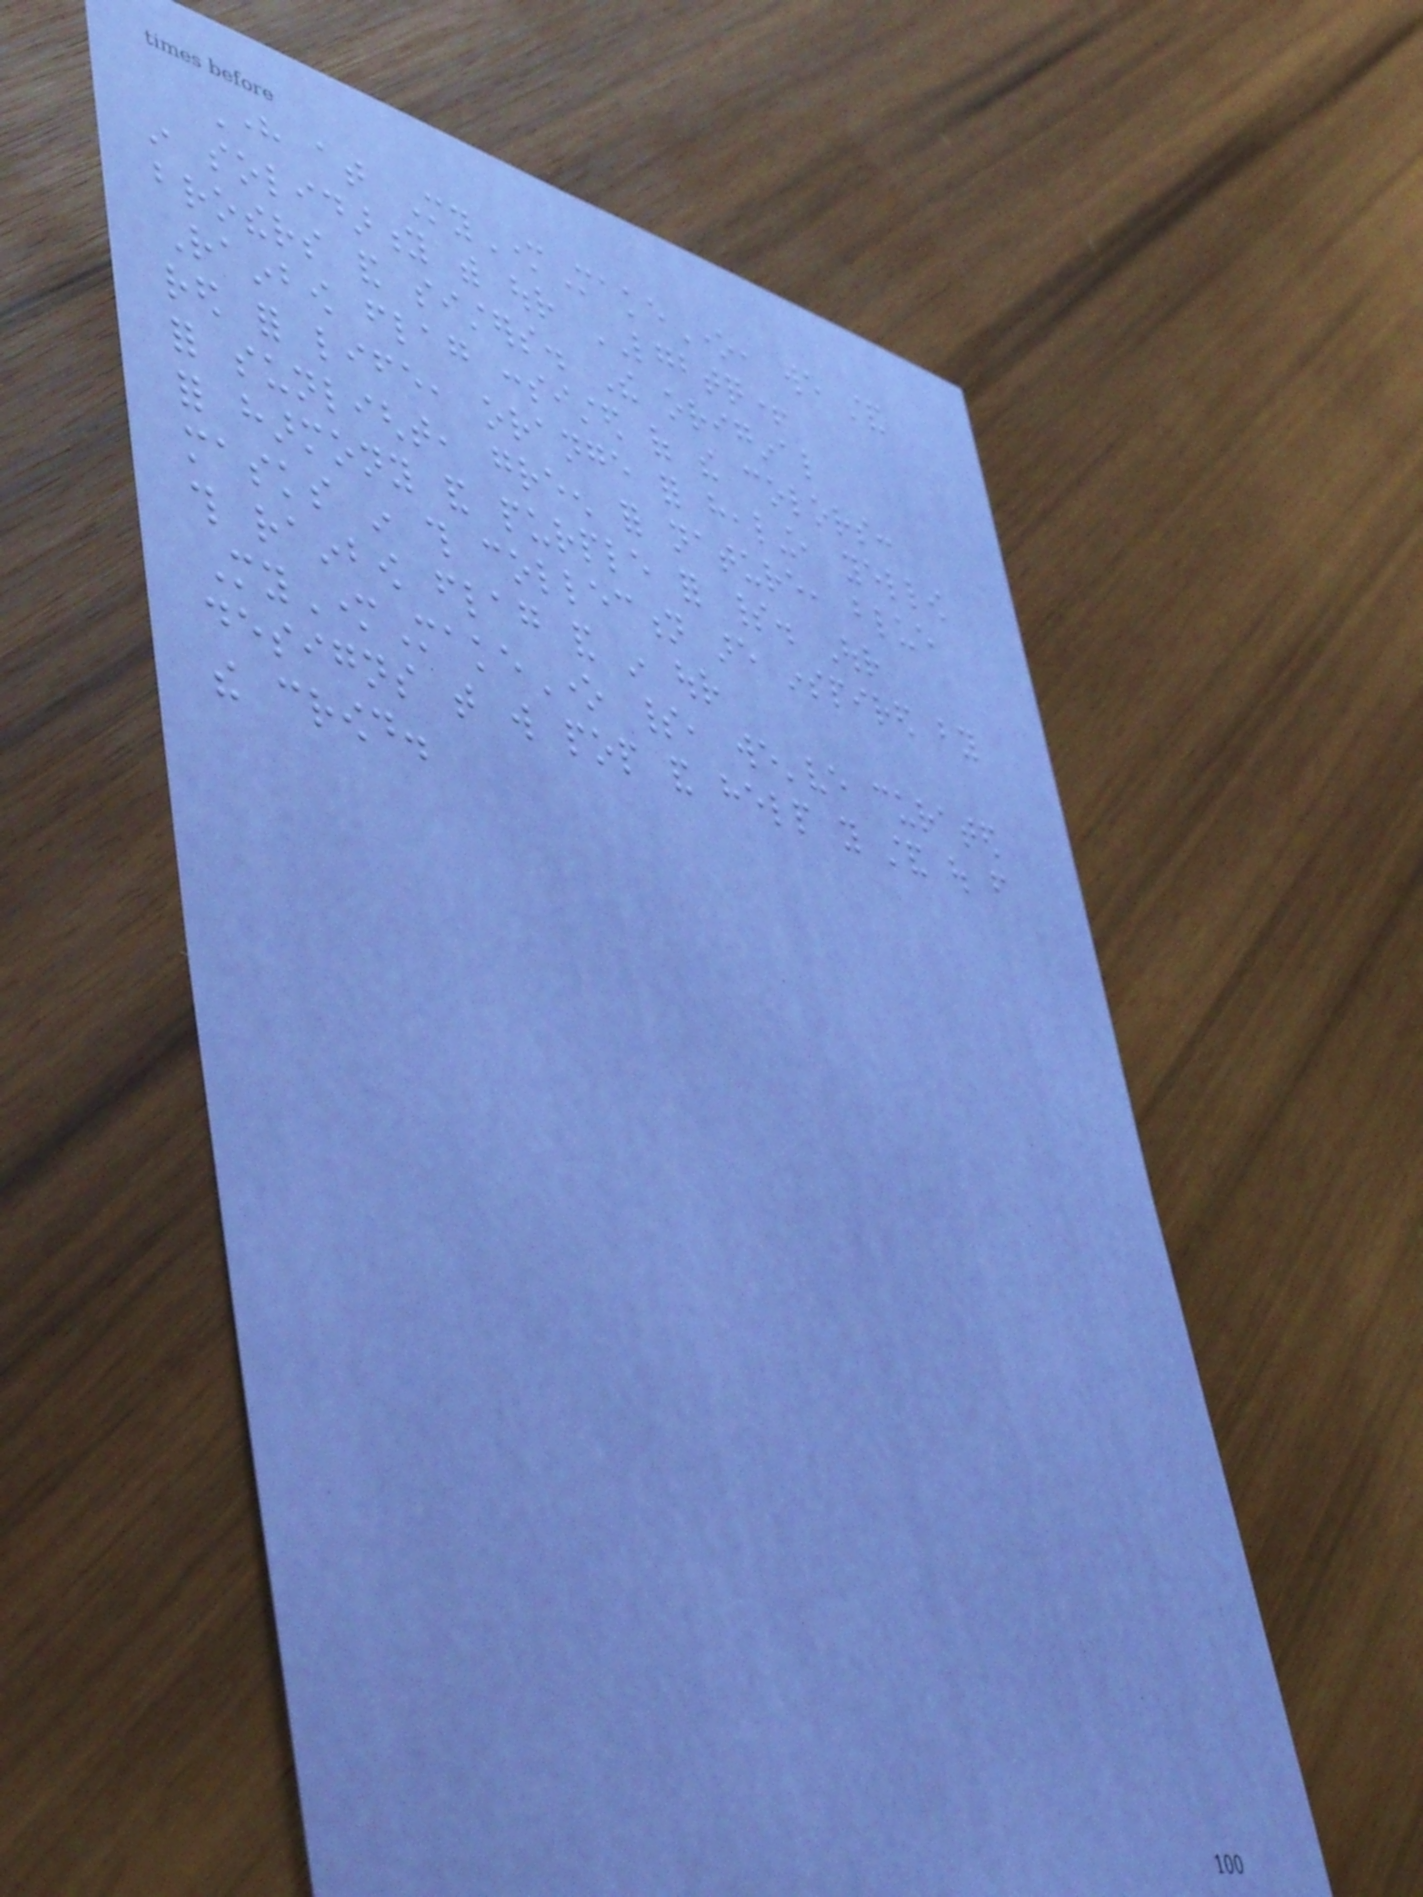Here at MyMotherMakeOne, we stand
in solidarity with our LGBTQ+
brothers and sisters. The original
Rainbow flag consisted of the colors:
red for life, orange for healing, yellow
for sunlight, green for nature, blue
for harmony and purple for spirit. Our
masks in this collection are inspired by
this rainbow flag and in our
MyMotherMakeOne spirit, we've curated
designs that will pop and help you stand out from
the crowd.
